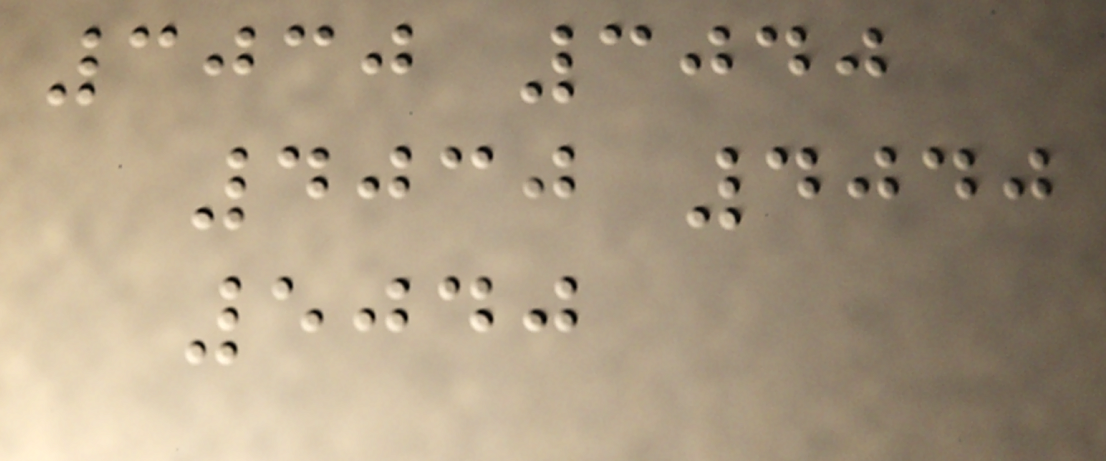3030 3040
4030 4040
5040
